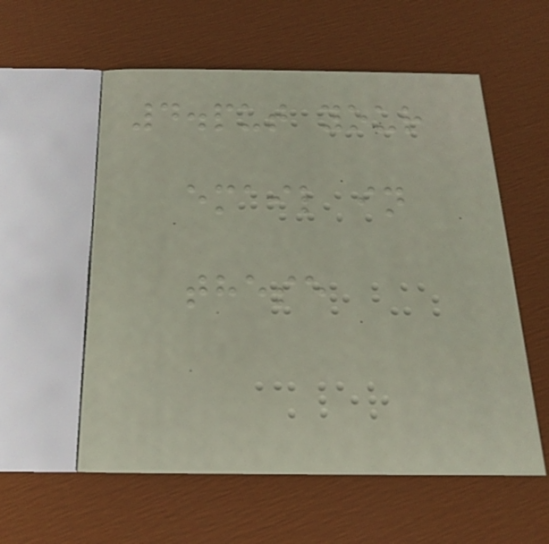4.put your
email in
these
